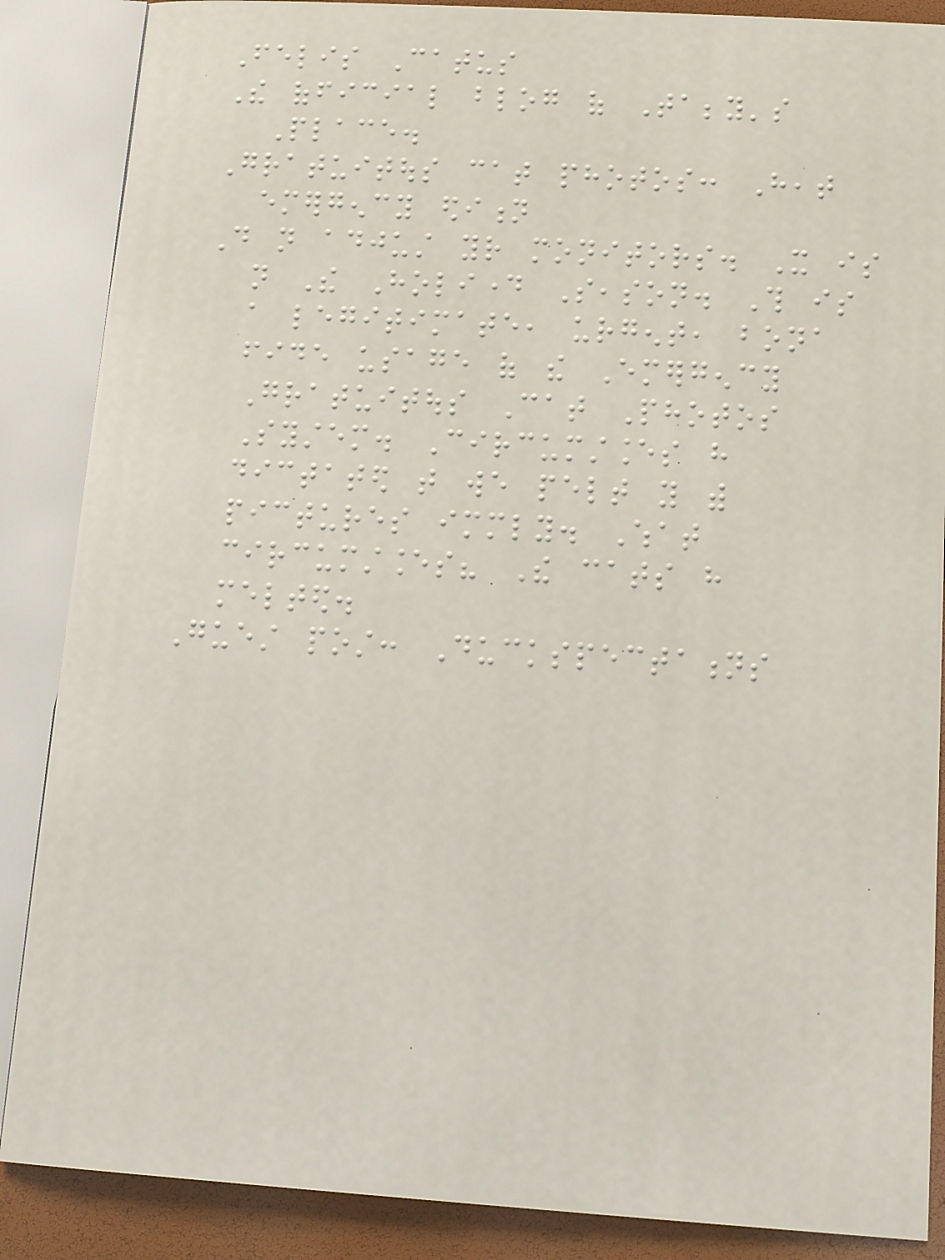Felis Catus
The official blog of Tabby's
Place.
Gratuitous cat photos: Heat
emergency edition
Do not adjust your monitors. It is
not The Holiday Season. This is
a legitimate, urgent, bona
fide usage of the Emergency
Gratuitous Cat Photos
System. Circumstances have
dictated that we pelt you with
pictures immediately. What
circumstances? The cats have
melted.
Guest post: Duckspectations
